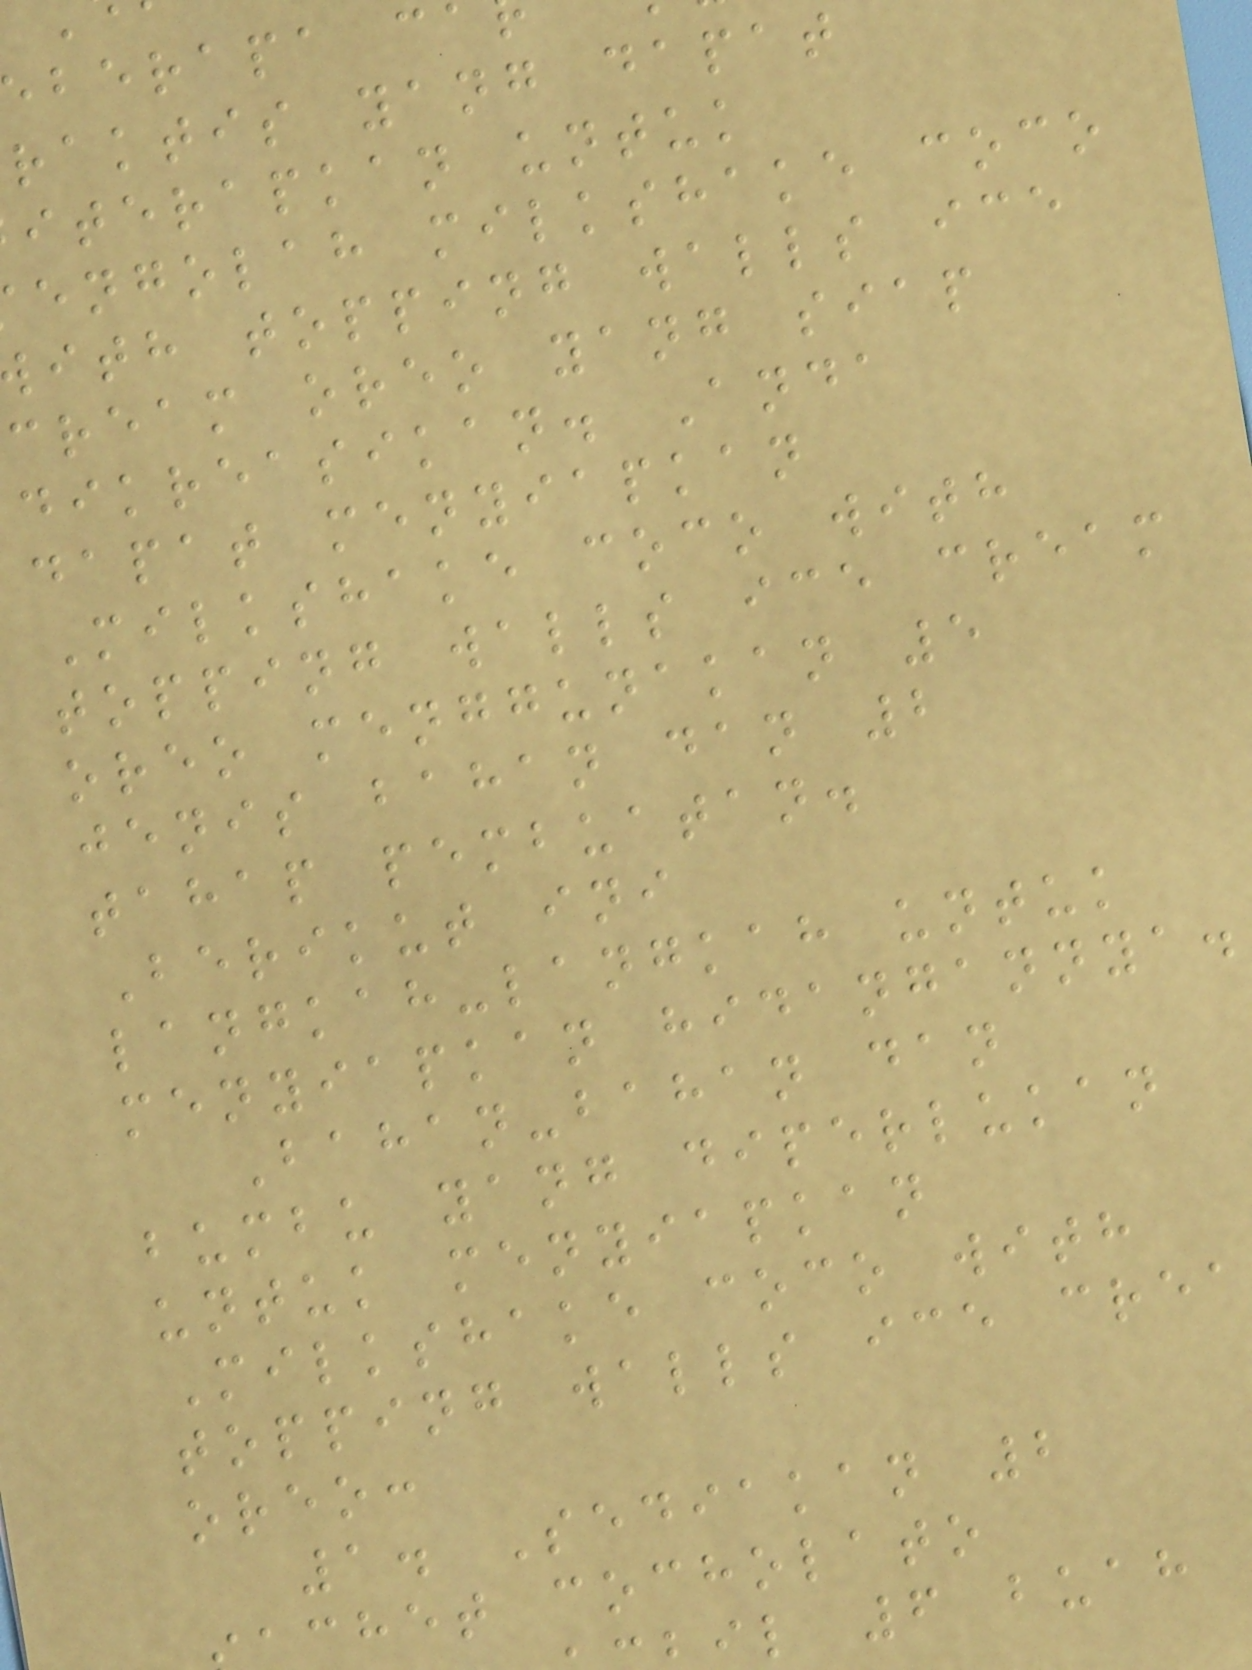berapa c
raktis yang dapat
iterapkan untuk
engolah milkshake coco
ith topping walls ice
cream oreo yang siap
dikreasikan. Anda
dapat menyiapkan
Milkshake coco with
topping walls ice cream
oreo menggunakan 5
jenis bahan dan 2
tahap pembuatan.
Berikut ini
langkah-langkah untuk
menyiapkan hidangannya.
Bahan-bahan dan
bumbu yang diperlukan
untuk menyiapkan
Milkshake coco with
topping walls ice crea
oreo:
1. Sediakan 2
chet cocholato
il 6 buah
